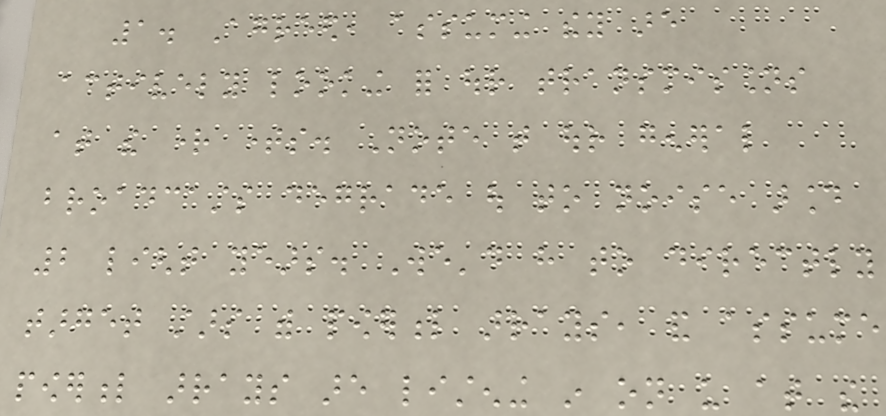1. Agreed, assuming they are
actively looking for our transmissions
at the right times. Note that our general
broadcasts degrade out to noise around
2 light years. We'd have to directly
target stars with powerful arrays, and assume
powerful arrays are listening in on us at the
